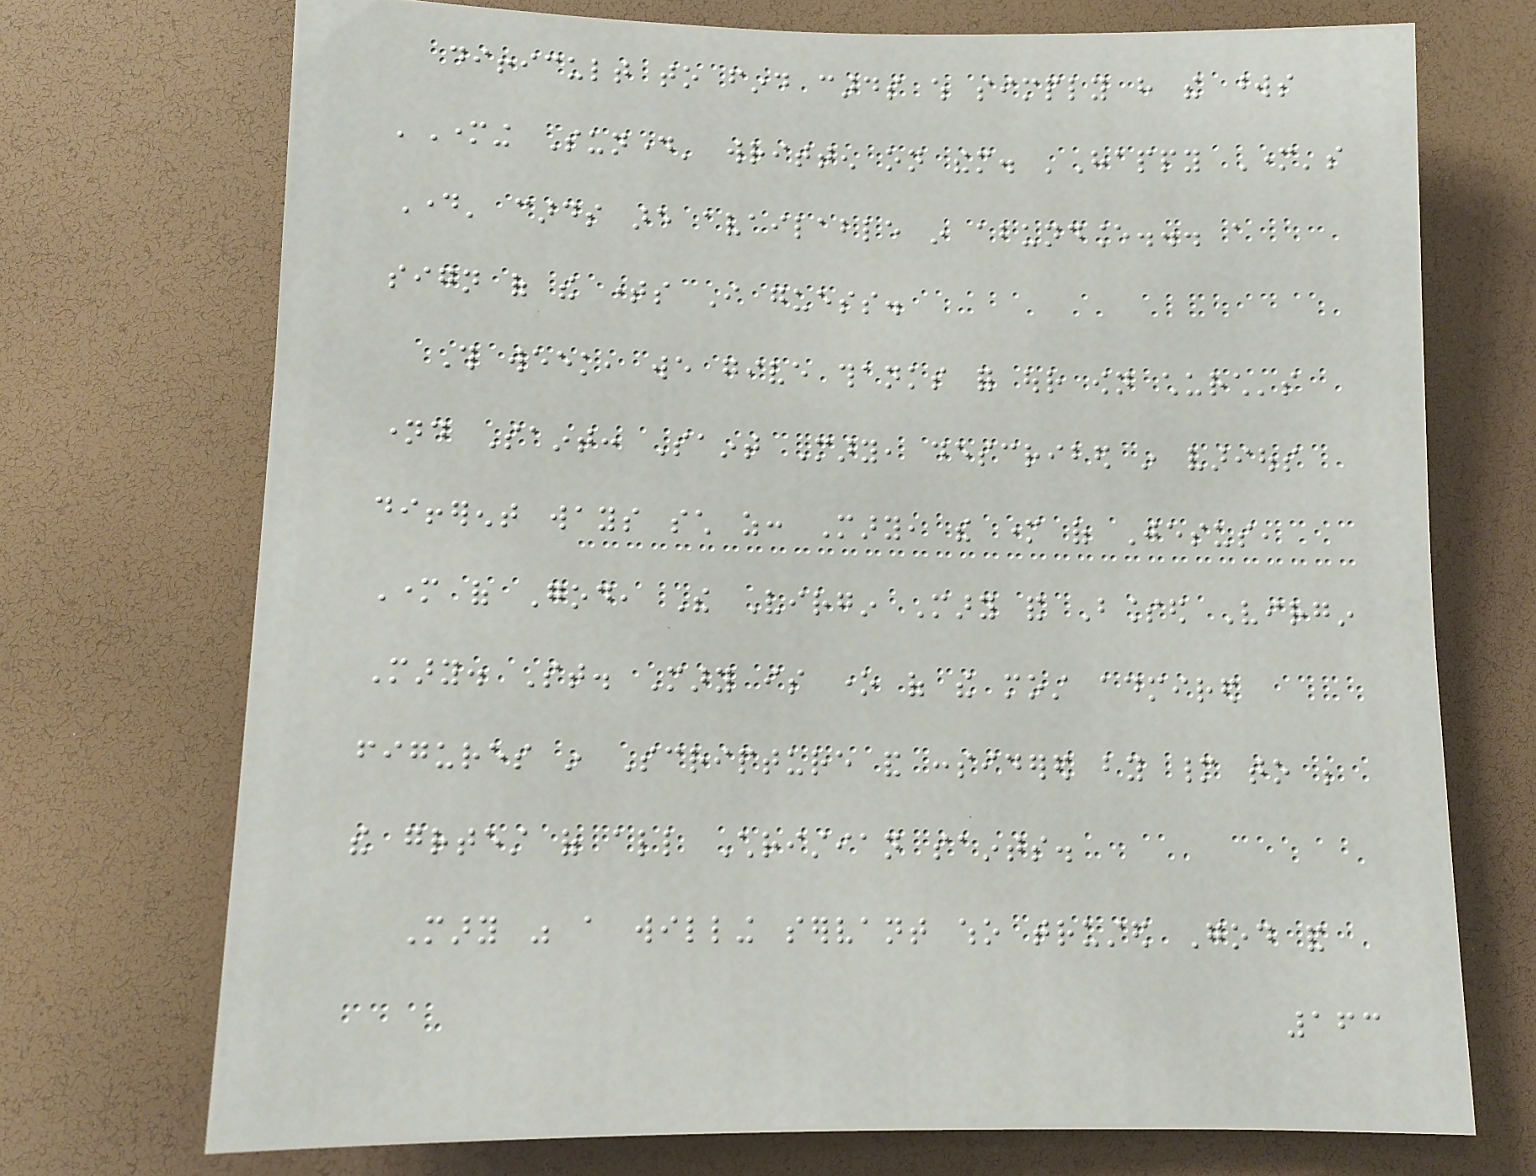difficult to find cards which simply have the words
'Mothering Sunday' written on them. 'Happy Mother's
Day' cards are available in abundance... a
sign of the times I guess.
This week, we give thanks for our own church's
named Saint: Saint Mary, described in various
different ways such as: Mary, the mother of Jesus,
Mother of God, The Virgin Mary and Blessed Virgin
Mary. St. Mary is one of the most admired
figures in Scripture and considered by many to be
the greatest of all Christian saints.
Mary was a willing servant who trusted God and
163
